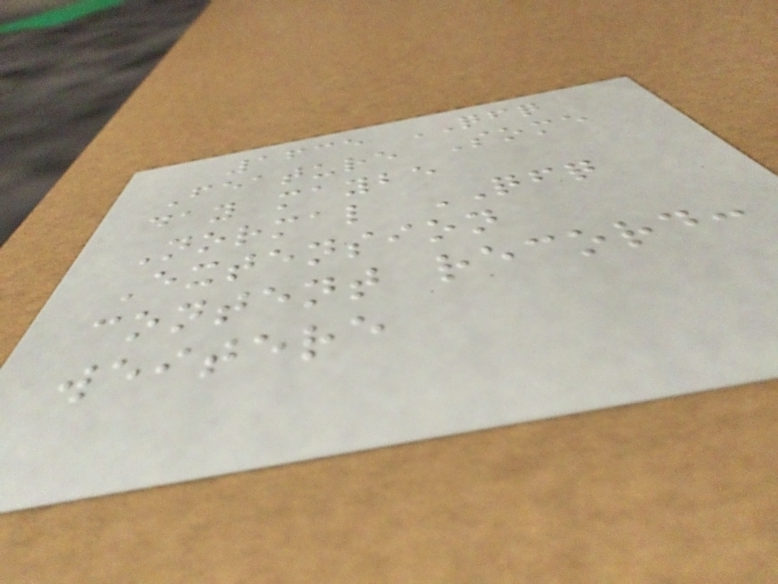1635 QFQ
Feature Some
day maybe
Normal QFQ
Extension
content record:
weitere
